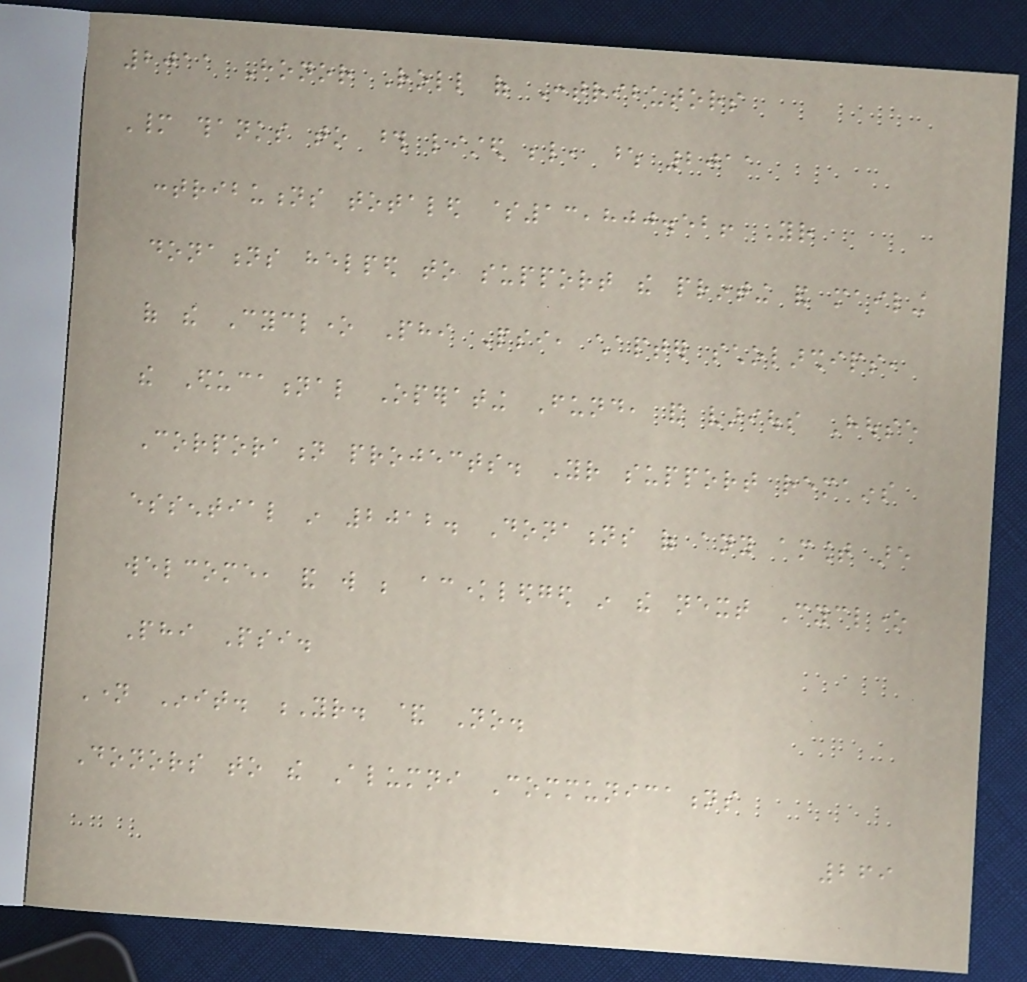2011 Honor Roll of Contributors
Many thanks to those listed below, whose 2011
contributions totaled $13,800.52! Your
donations helped to support the printing and mailing
of the Cyclone Phi Psi, chapter scholarships,
the Educational Operating Fund, and various House
Corporation projects. Your support remains
essential in 2012. Donations of any amount are
welcome, and will be acknowledged in the next Cyclone
Phi Psi.
Name Init. Yr. & No.
Donors to the Alumni Communications
269
